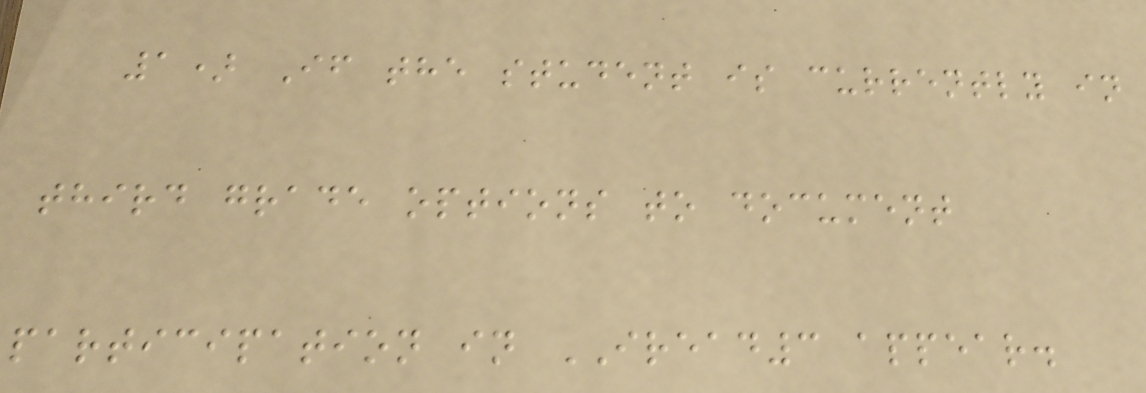1) If the student is currently in
third grade options to document
participation in IREAD3 appear.
